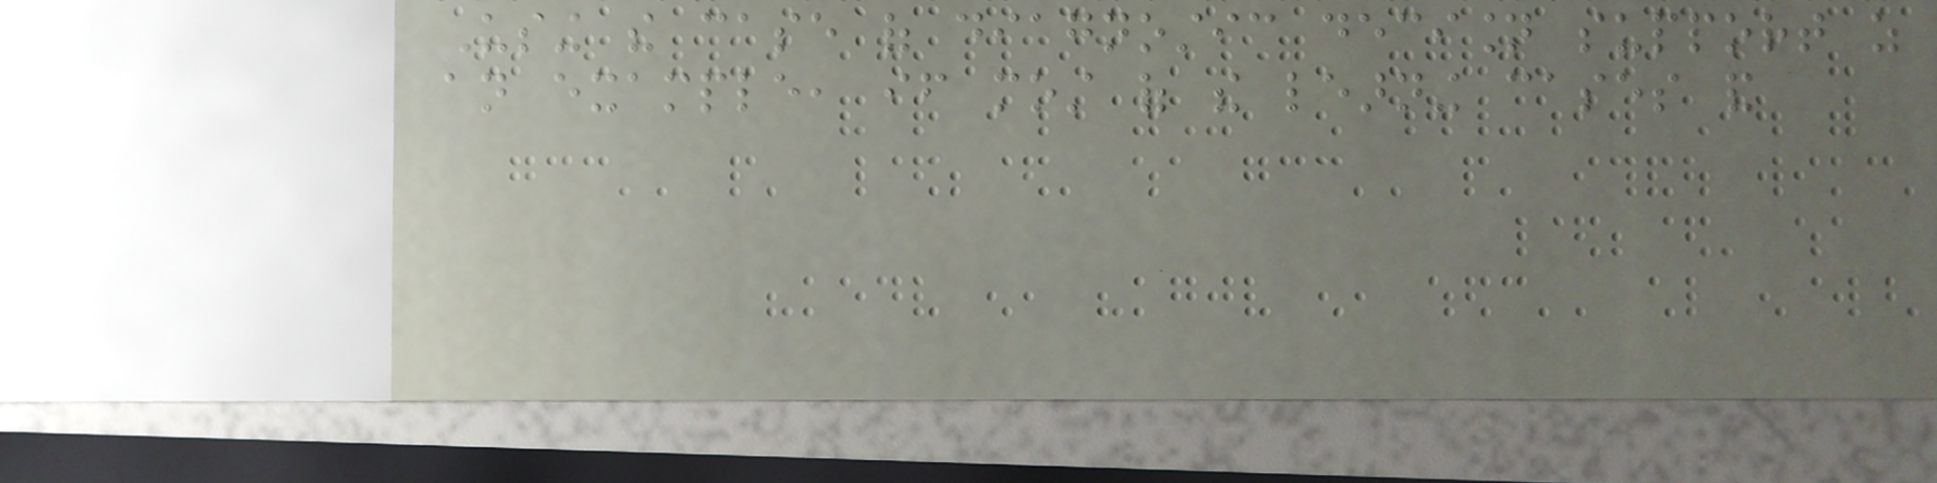Using the case of diagnostic decision support as
an example, if most of the learning cases and
